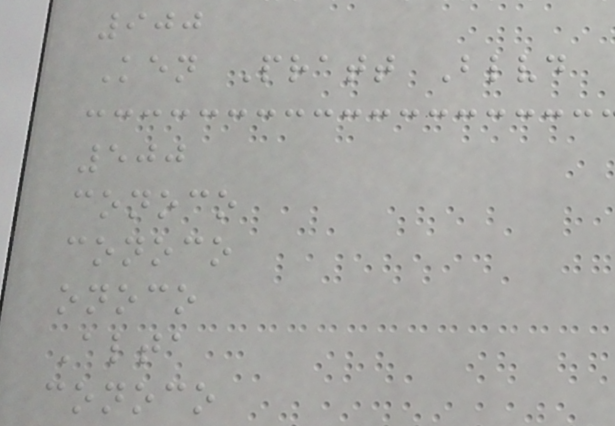900
Ken Pratt Blvd
500
conoco
conoco
onoco
Alta
conoco
